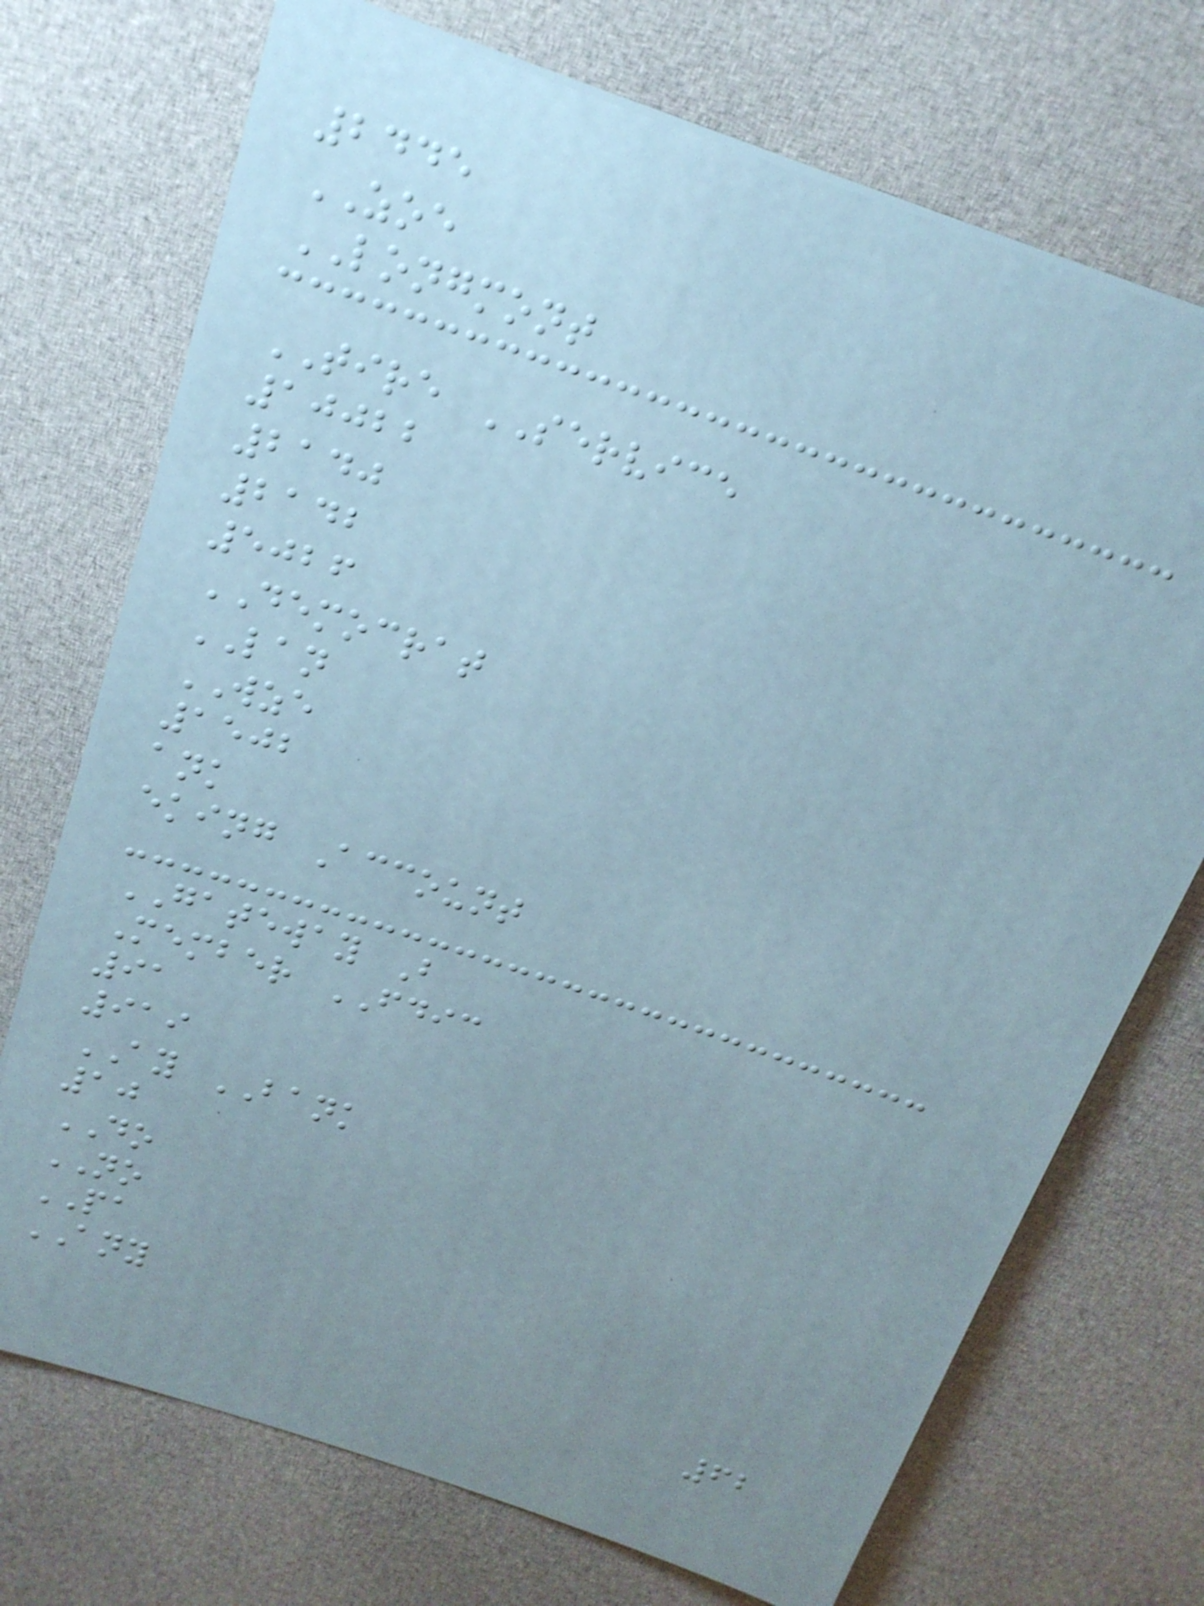2445
ZOE
LONGMONT
TIRE SERVICE
10022
2140
2142
5026
DEMOCRAT
LAN
WZE
1502
ank
eking Account
GATEWAY B
Member FDIC
91
919
AY BANK
10
DO
NO
PA
ANY
62
